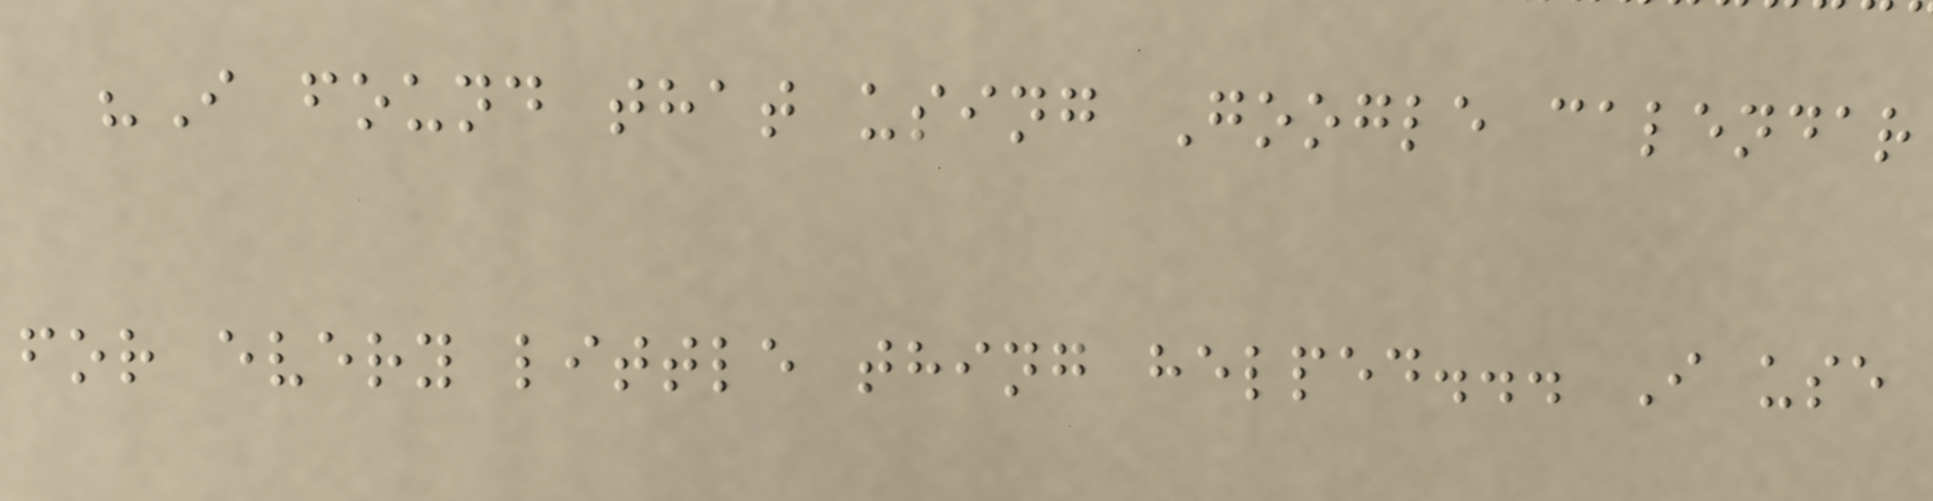"I found that using Google calendar
for every little thing helped... I use
